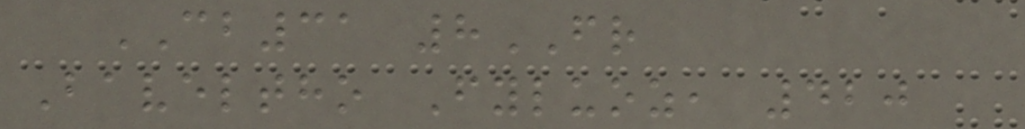CB31 8FR
Baveltho Fyluoz, 420
